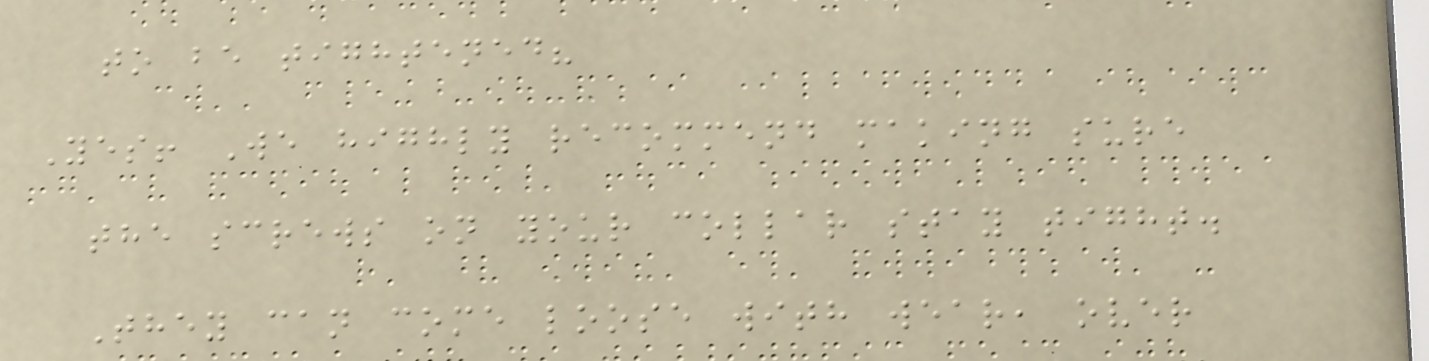to be tightened?
Yes! We highly recommend making sure
the screws on your collar stay tight.
They can come loose with wear, over
